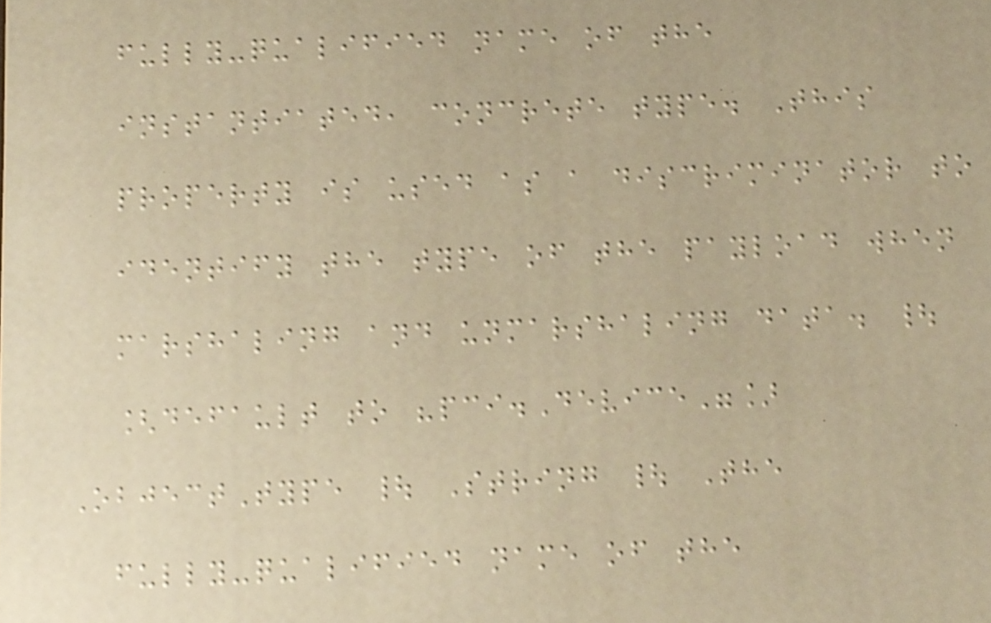fully-qualified name of the
instantiated, concrete type. This
property is used as a discriminator to
identify the type of the payload when
marshaling and unmarshaling data. |
[default to "pci.Device"]
ObjectType | String | The
fully-qualified name of the
